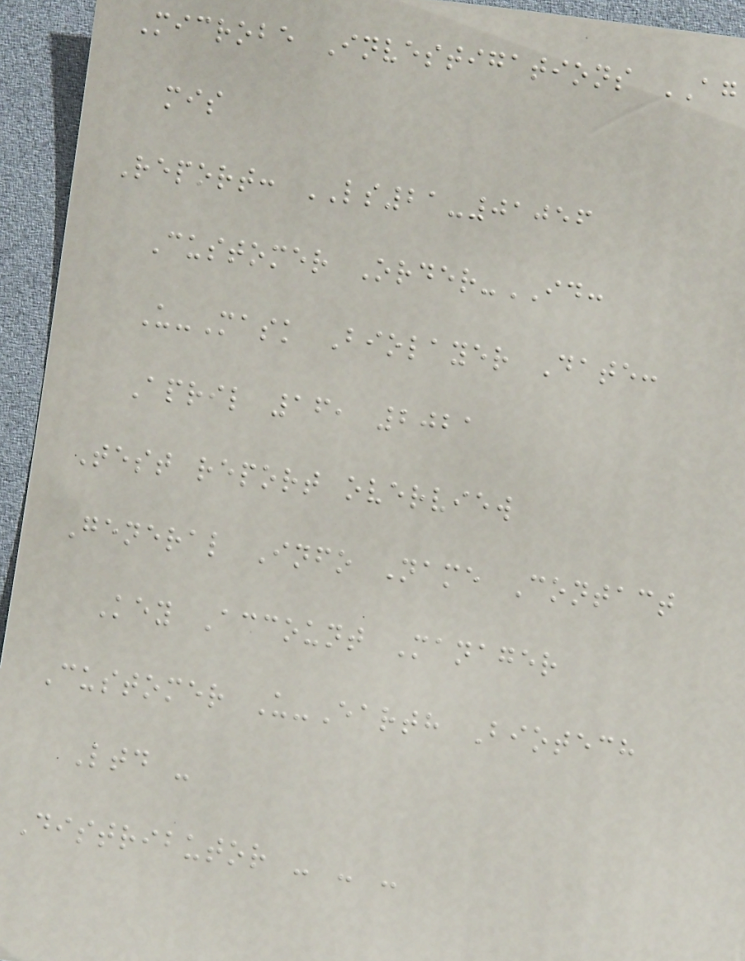Microbe Investigations AG
mis
Report: LS21-01056
Customer Order-ID:
U-Mask Biolayer Date:
April 16, 2021
Test report overview
General Info Name Contact
Key Account Manager
Customer U-Earth Biotech
Ltd -
Distributor - - -
